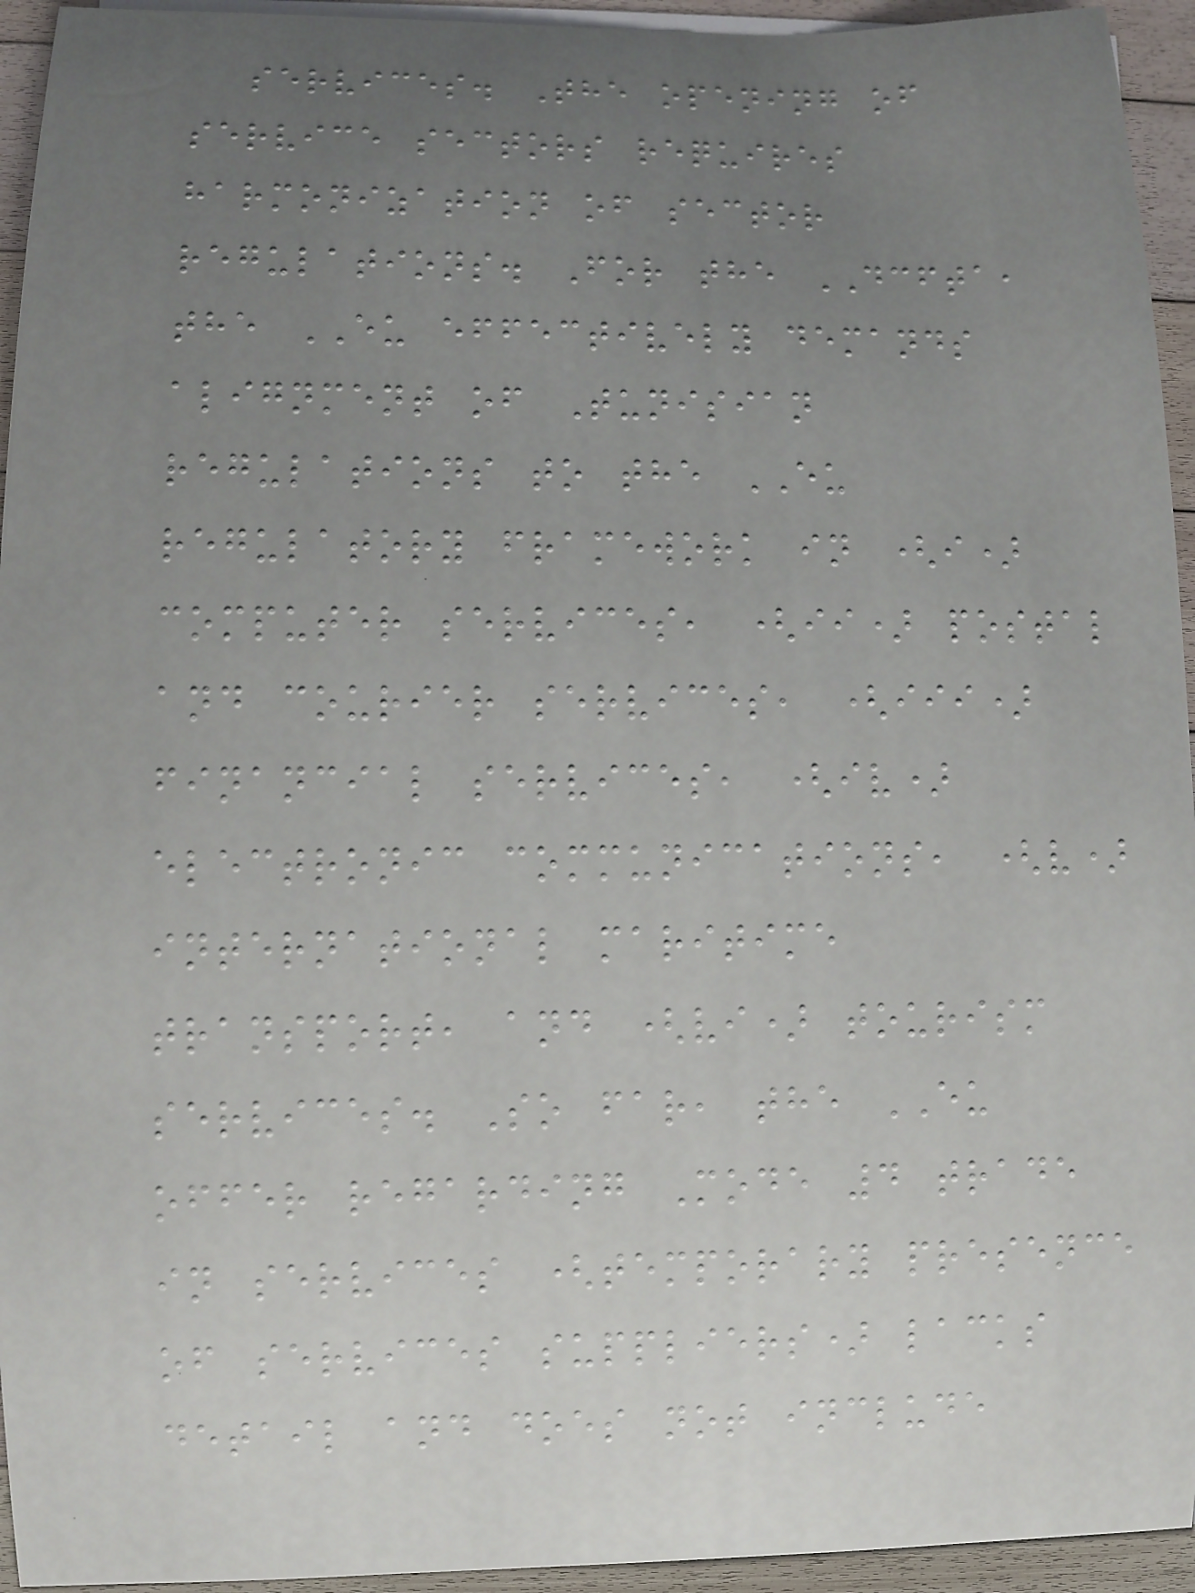services. The opening of
service sectors requires
harmonization of sector
regulations. For the DCFTA,
the EU effectively demands
alignment of Tunisian
regulations to the EU
regulatory framework in (i)
computer services, (ii) postal
and courier services, (iii)
financial services, (iv)
electronic communications, (v)
international maritime
transport, and (vi) tourism
services. So far, the EU
offer regarding Mode 4 trade
in services (temporary presence
of services suppliers) lacks
detail and does not include
